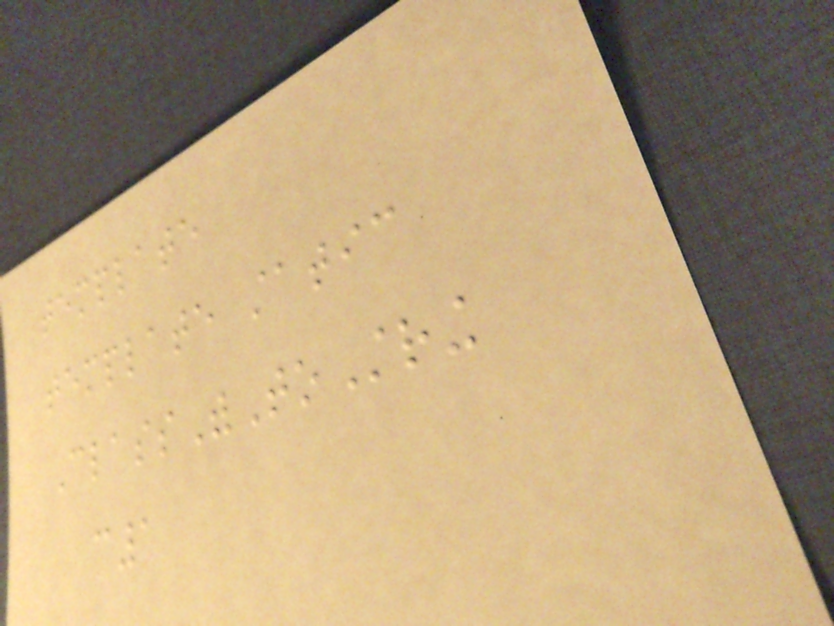template
template static
ClassWithToString
c1
